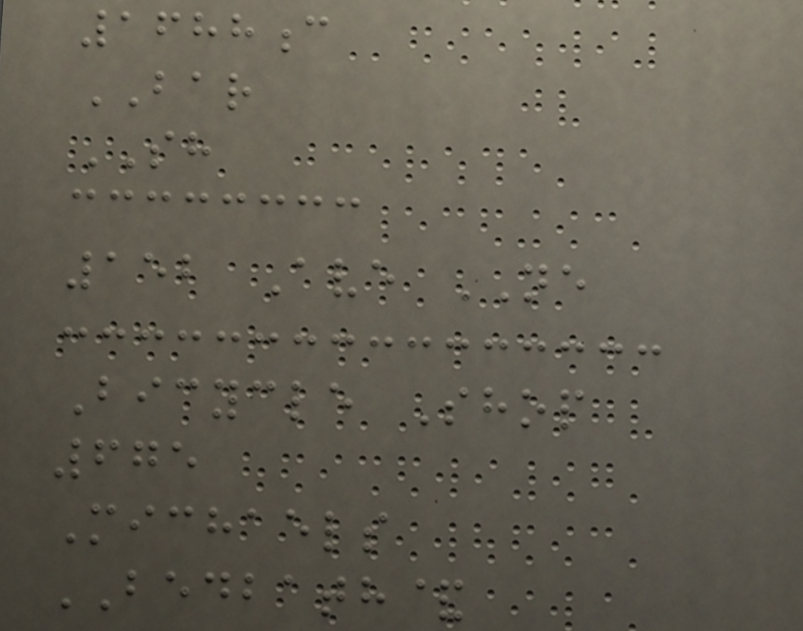1688c
BAR
SH
152 Ave NE
Bicycle Shop
675
Michaels
BEDBATH&
